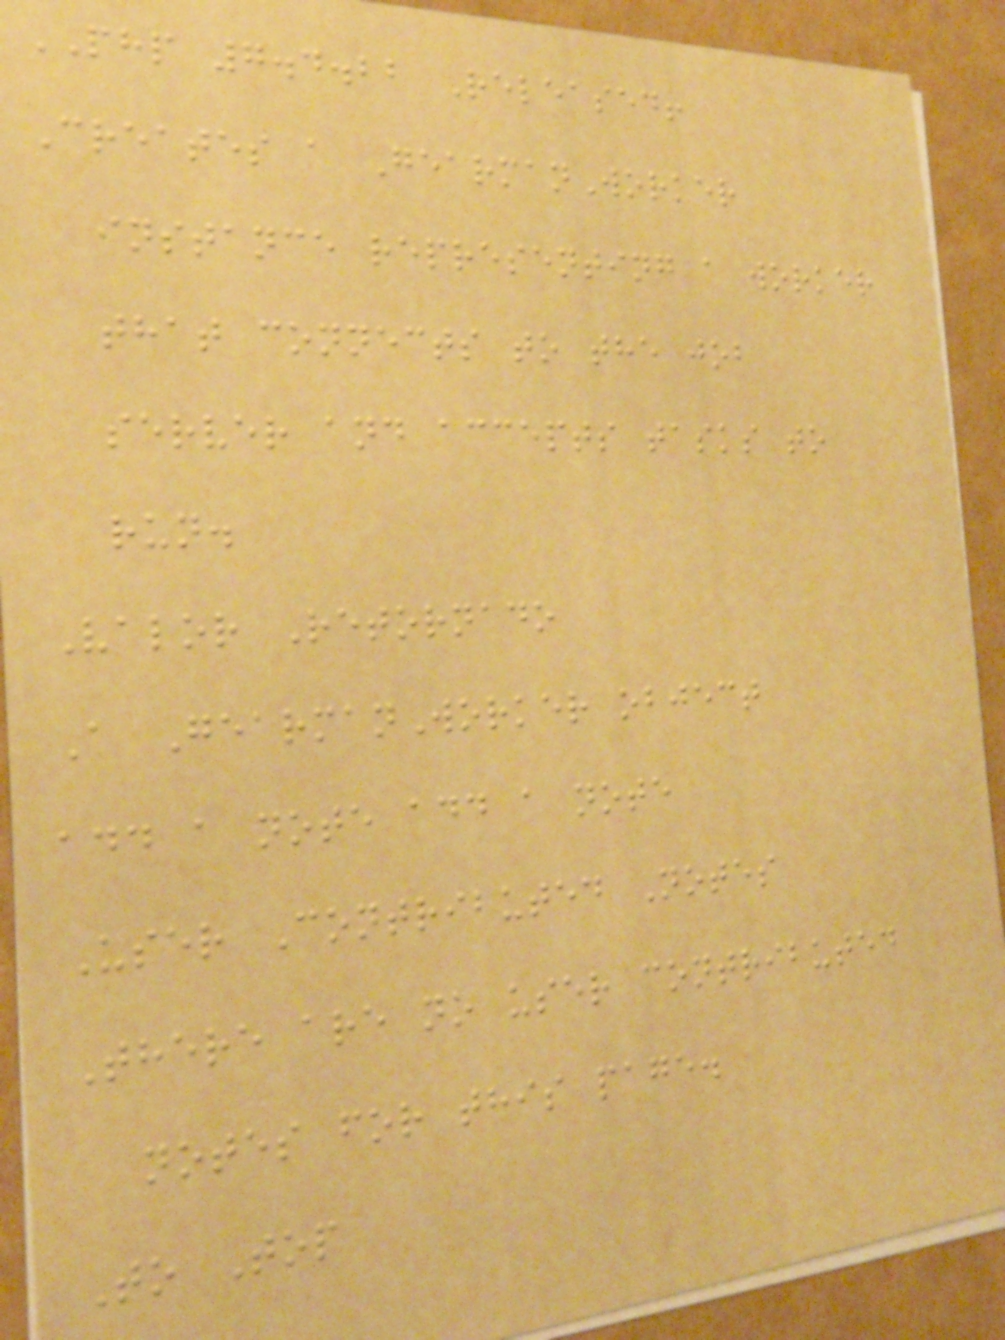PHP 7.4.22 Released!
Creates a GearmanWorker
instance representing a worker
that connects to the job
server and accepts tasks to
run.
Valor Retornado
A GearmanWorker object
add a note add a note
User Contributed Notes
There are no user contributed
notes for this page.
To Top
